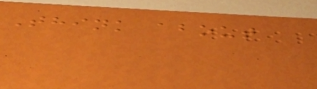Think about
